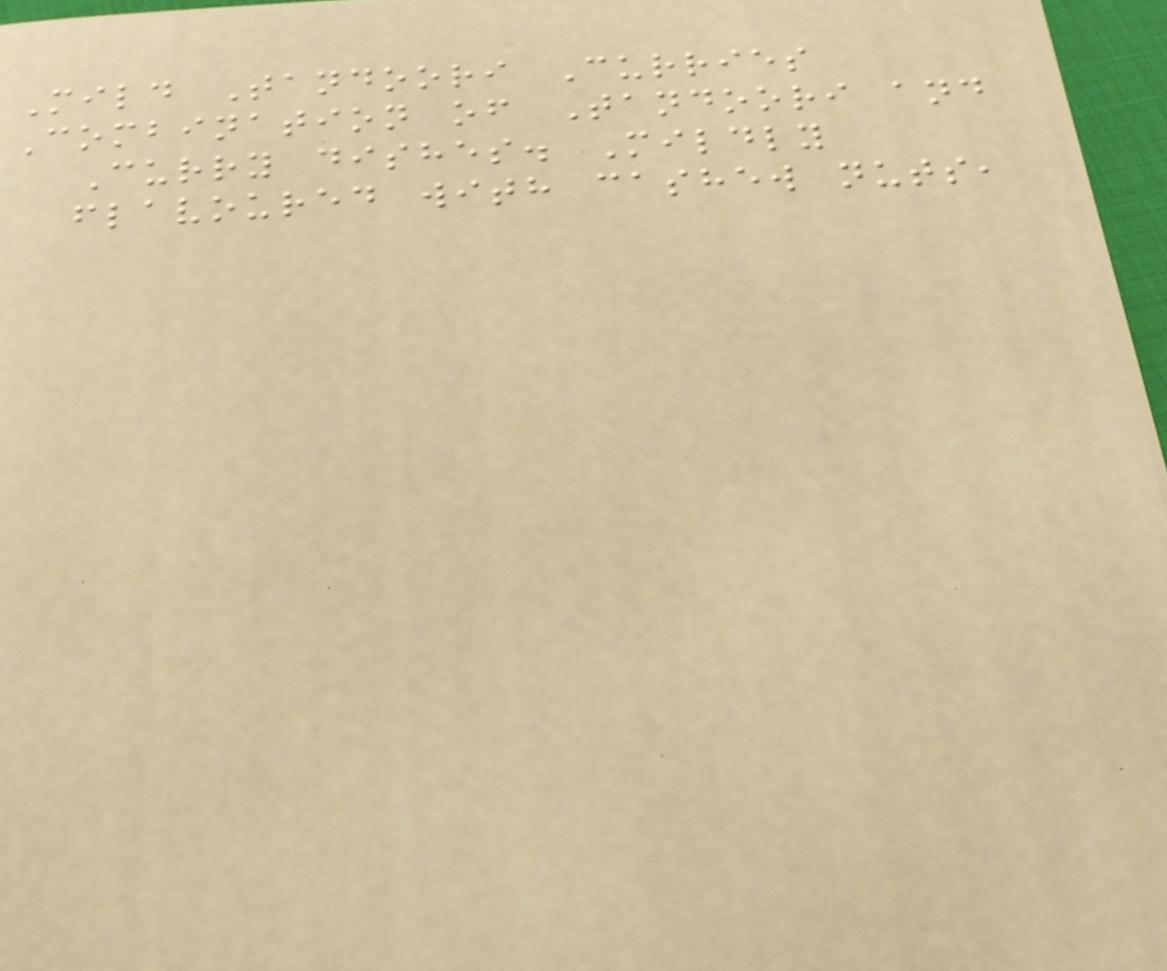Mild Tandoori Curries
Combination of Tandoori and
Curry dishes. Mildly
flavoured with cashew nuts,
